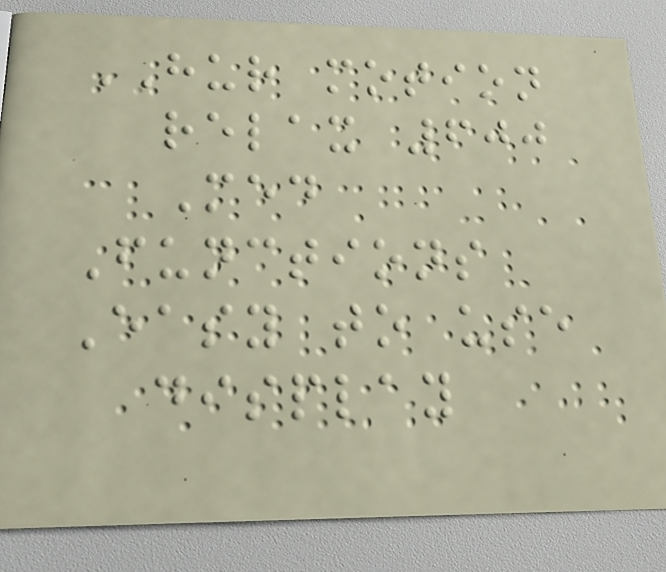HUR motion
relax 600
Med
Functions
Easy to use
display
